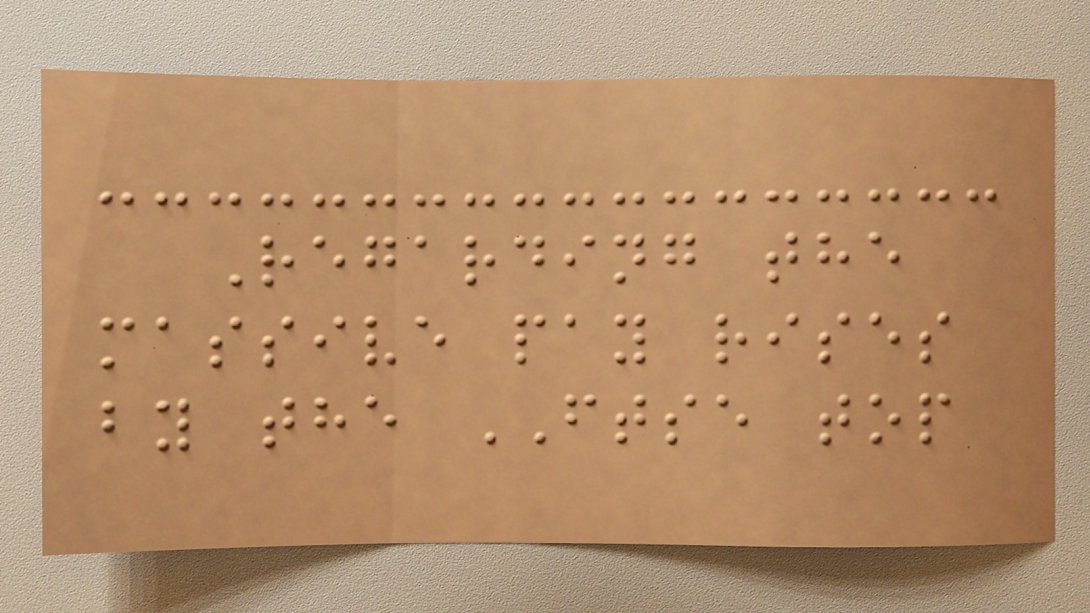Regarding the
massive pay rises
by the FTSE top
